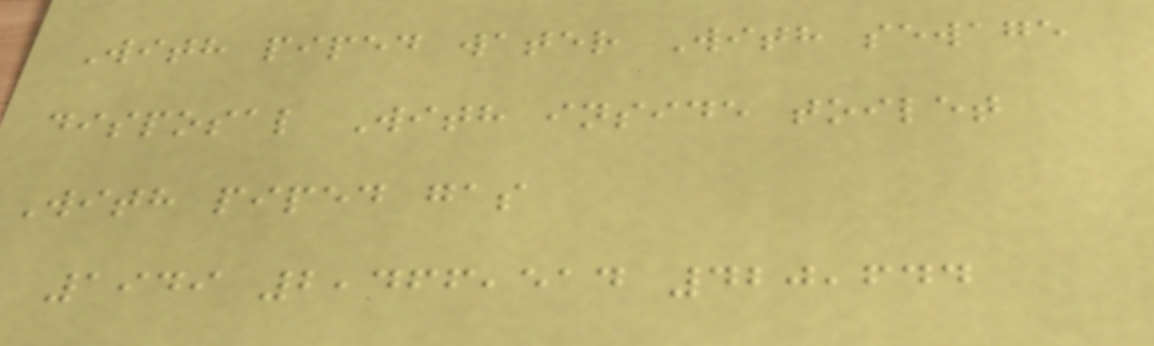With piped water With sewage
disposal With inside toilet
With piped gas
1949 2,466,514 420,644
